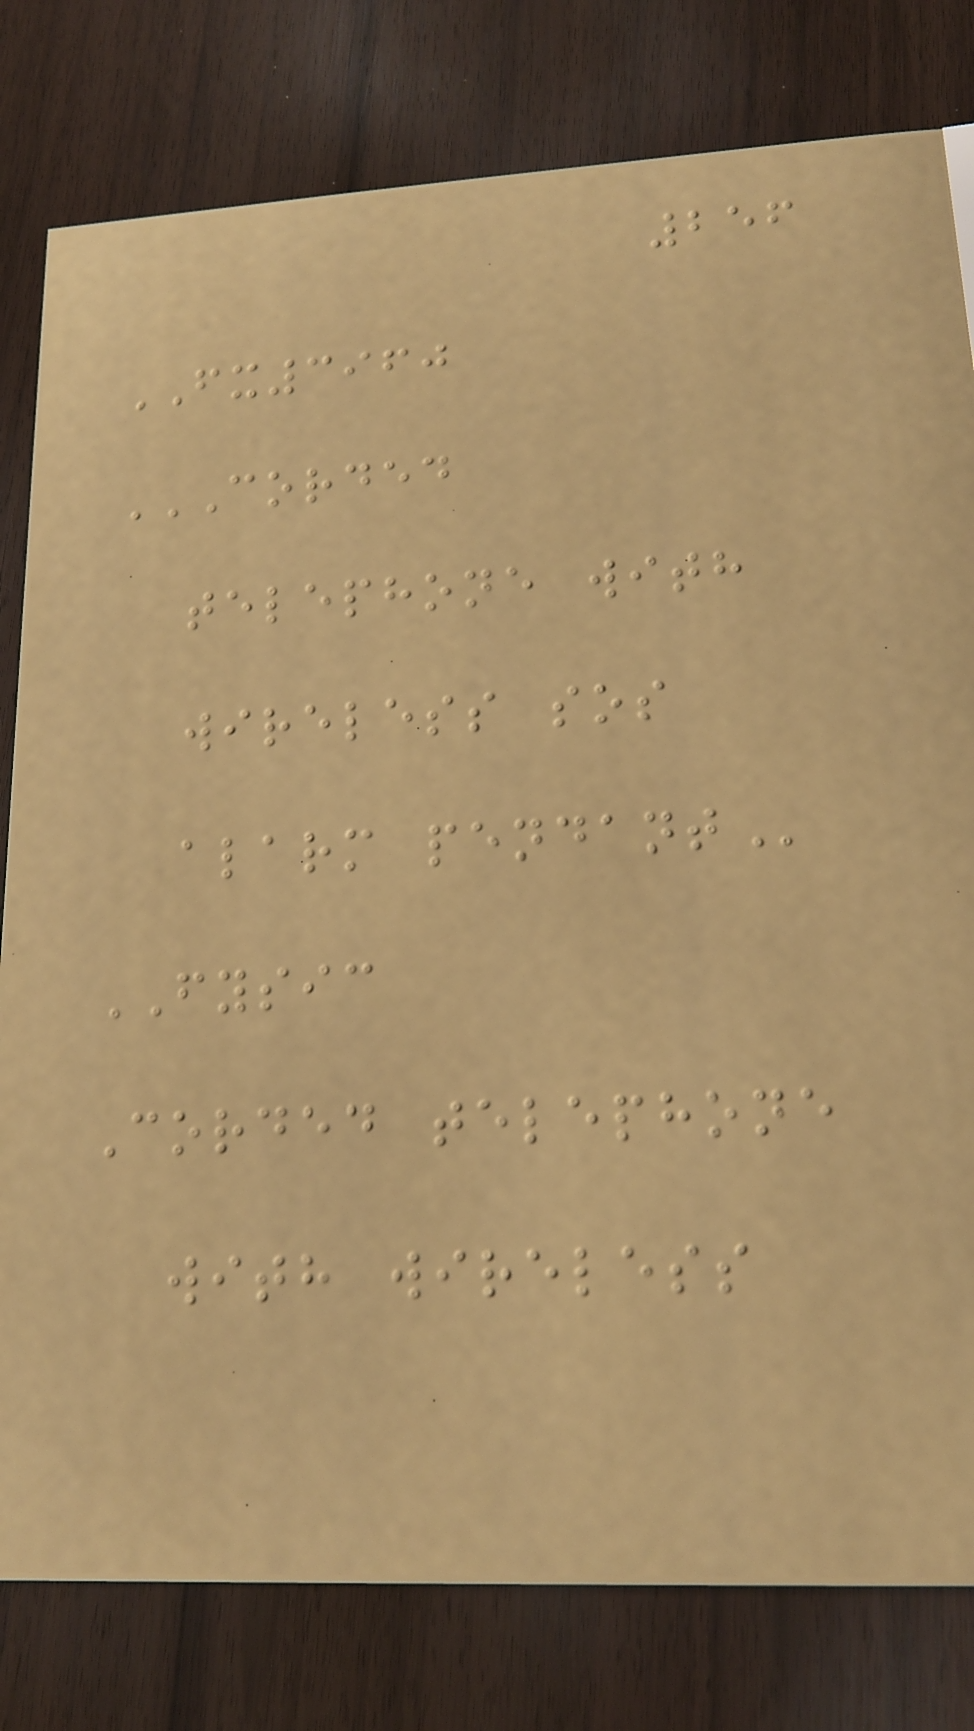256
FX3960
CORDED
TELEPHONE WITH
WIRELESS SOS
ALARM PENDANT
FYSIC
Corded telephone
with wireless
